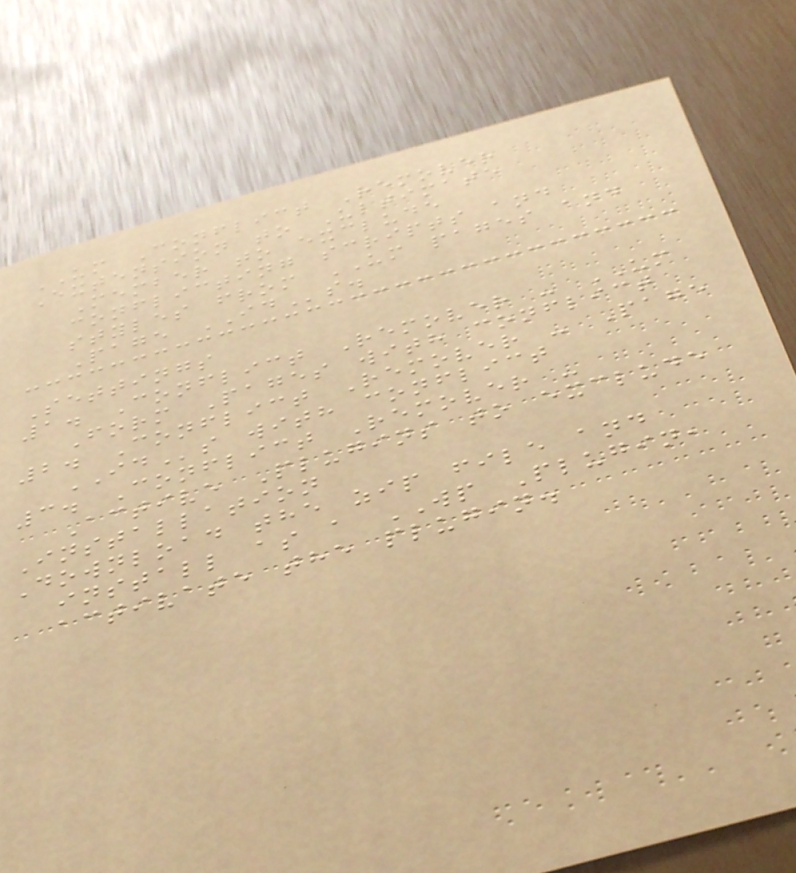UM Conflict Remover
Extension to Ultimate
Member to exclude
conflicting scripts and
styles from UM pages and
Page IDs.
Settings
1. Conflict Remover - UM
Form Pages with conflict
2. Conflict Remover - Page
IDs with conflict
3. Conflict Remover -
Active Plugins to exclude
Installation
Download the zip file and
install as a WP Plugin,
activate the plugin.
